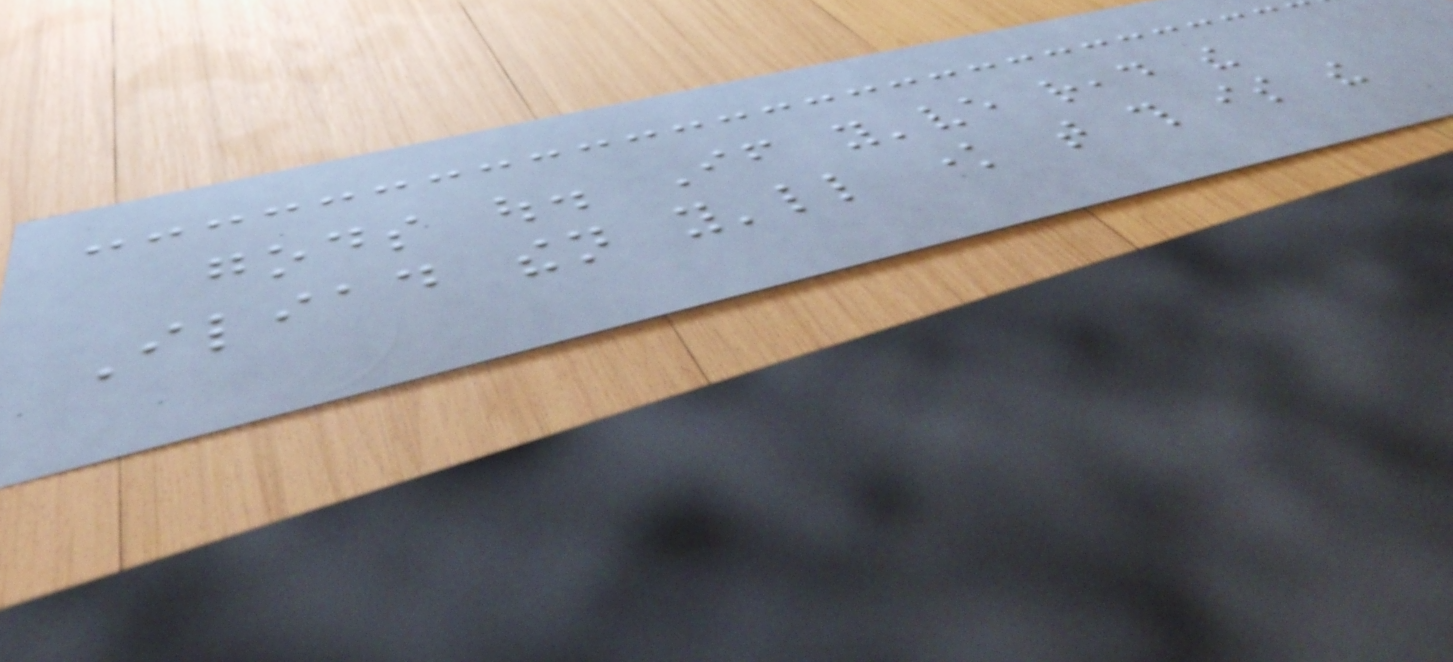gods out. If you've read the
Iliad then you'll know that this is the
